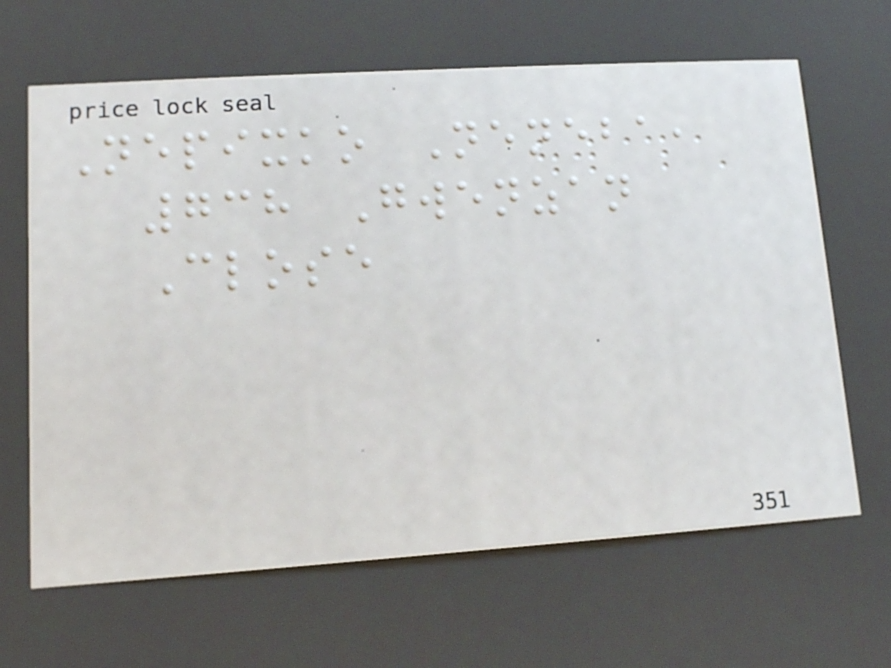Nepixko Neneba,
738 Gwenzan
Close
